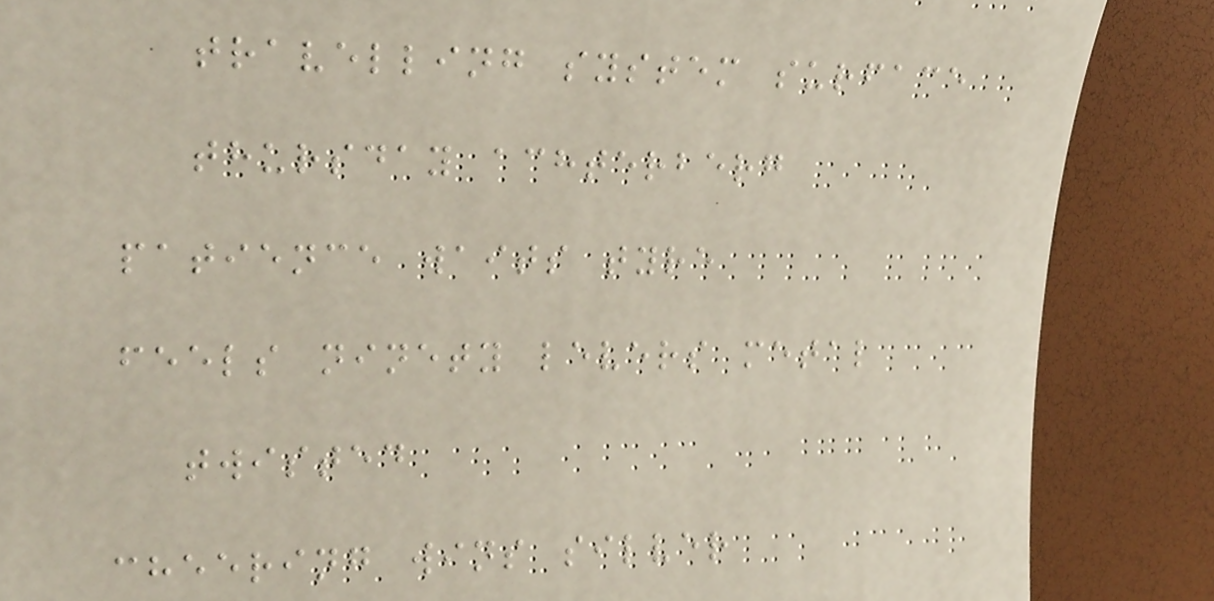travelling system surface
thursday achterberg
patience waits tyre
feels ninety levers metal
twisted
cheering wins silver
